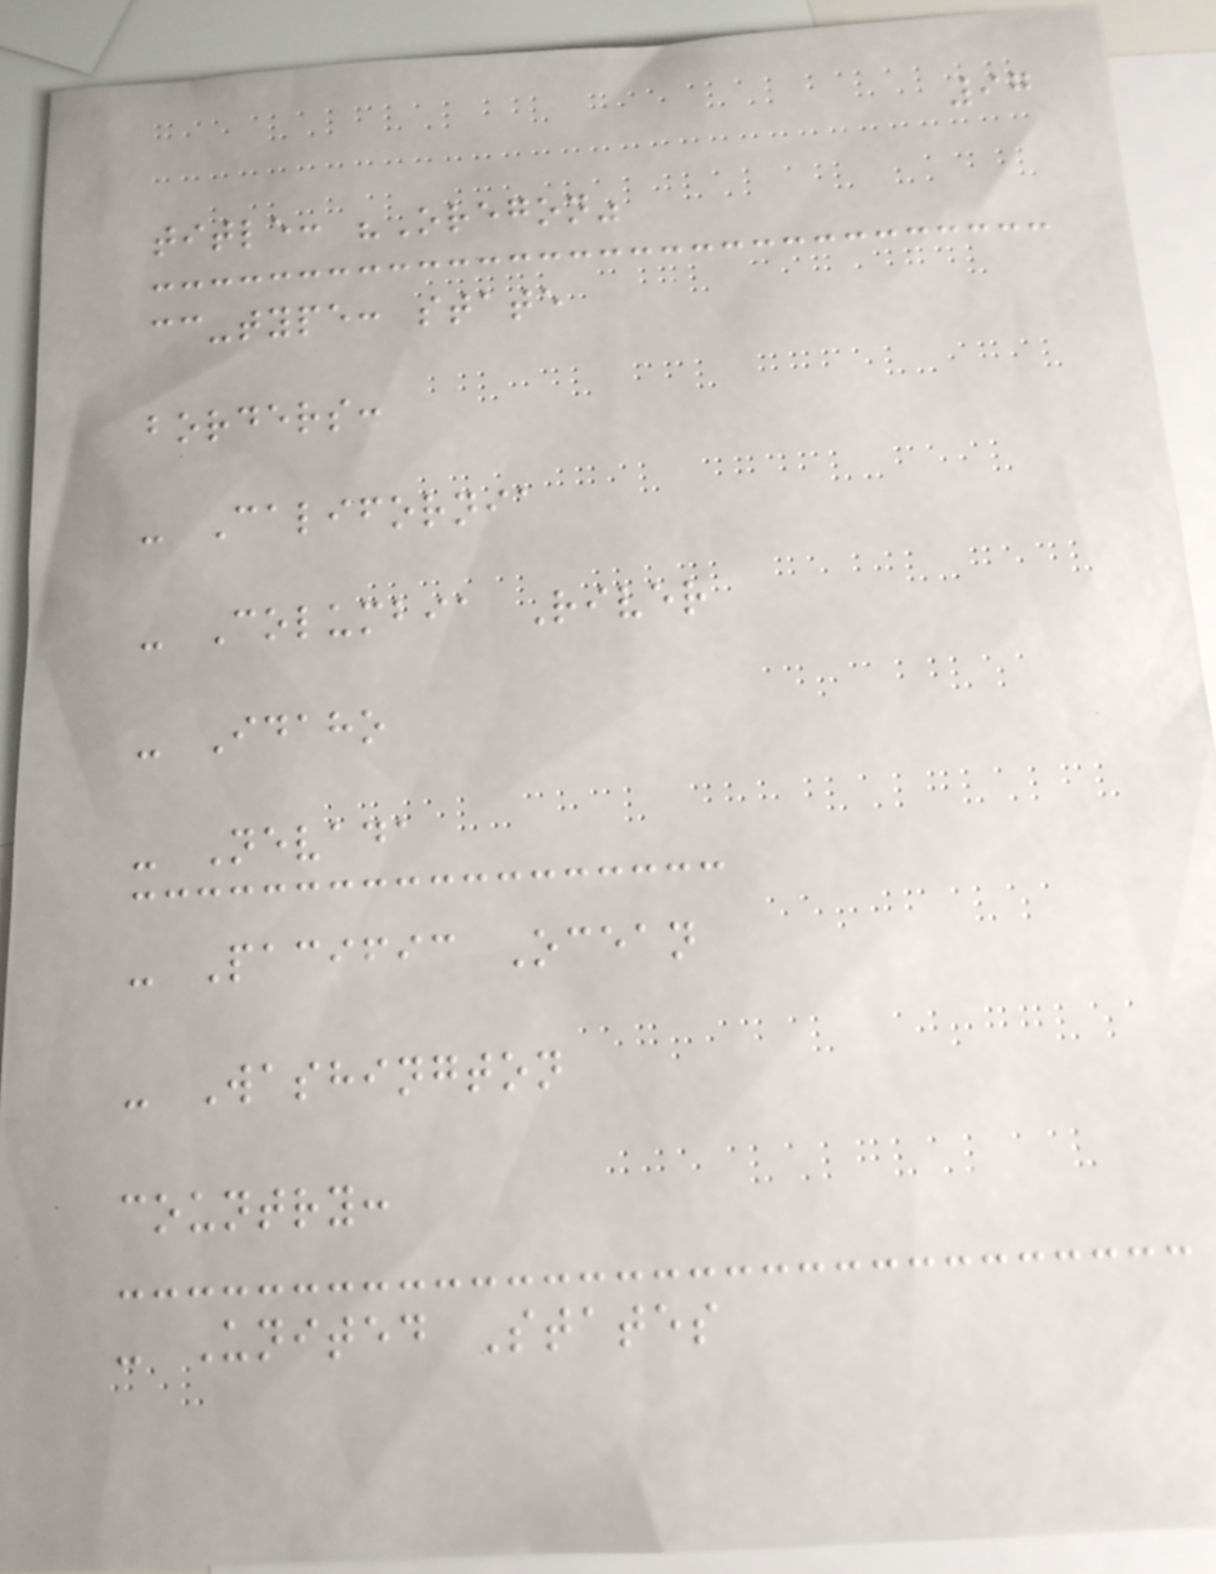97
title: "Oregon"
cc-type: state
borders:
- California
- Columbia River
- Idaho
- Nevada
- Pacific Ocean
- Washington
country:
- United States
